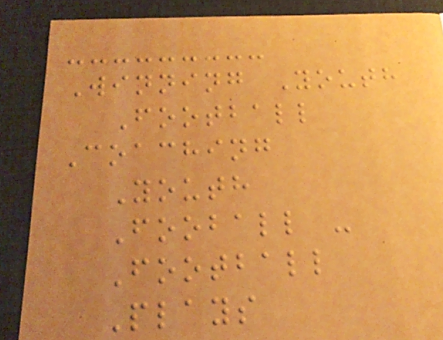Winning Youth
Football
Coaching
Youth
Fooball -
Football
Plays
